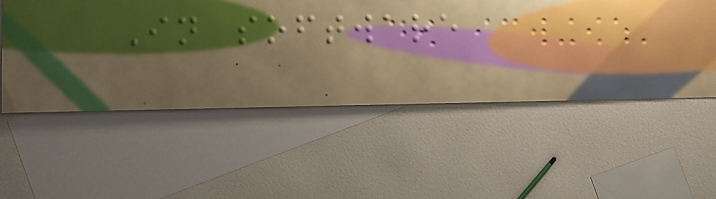In software
